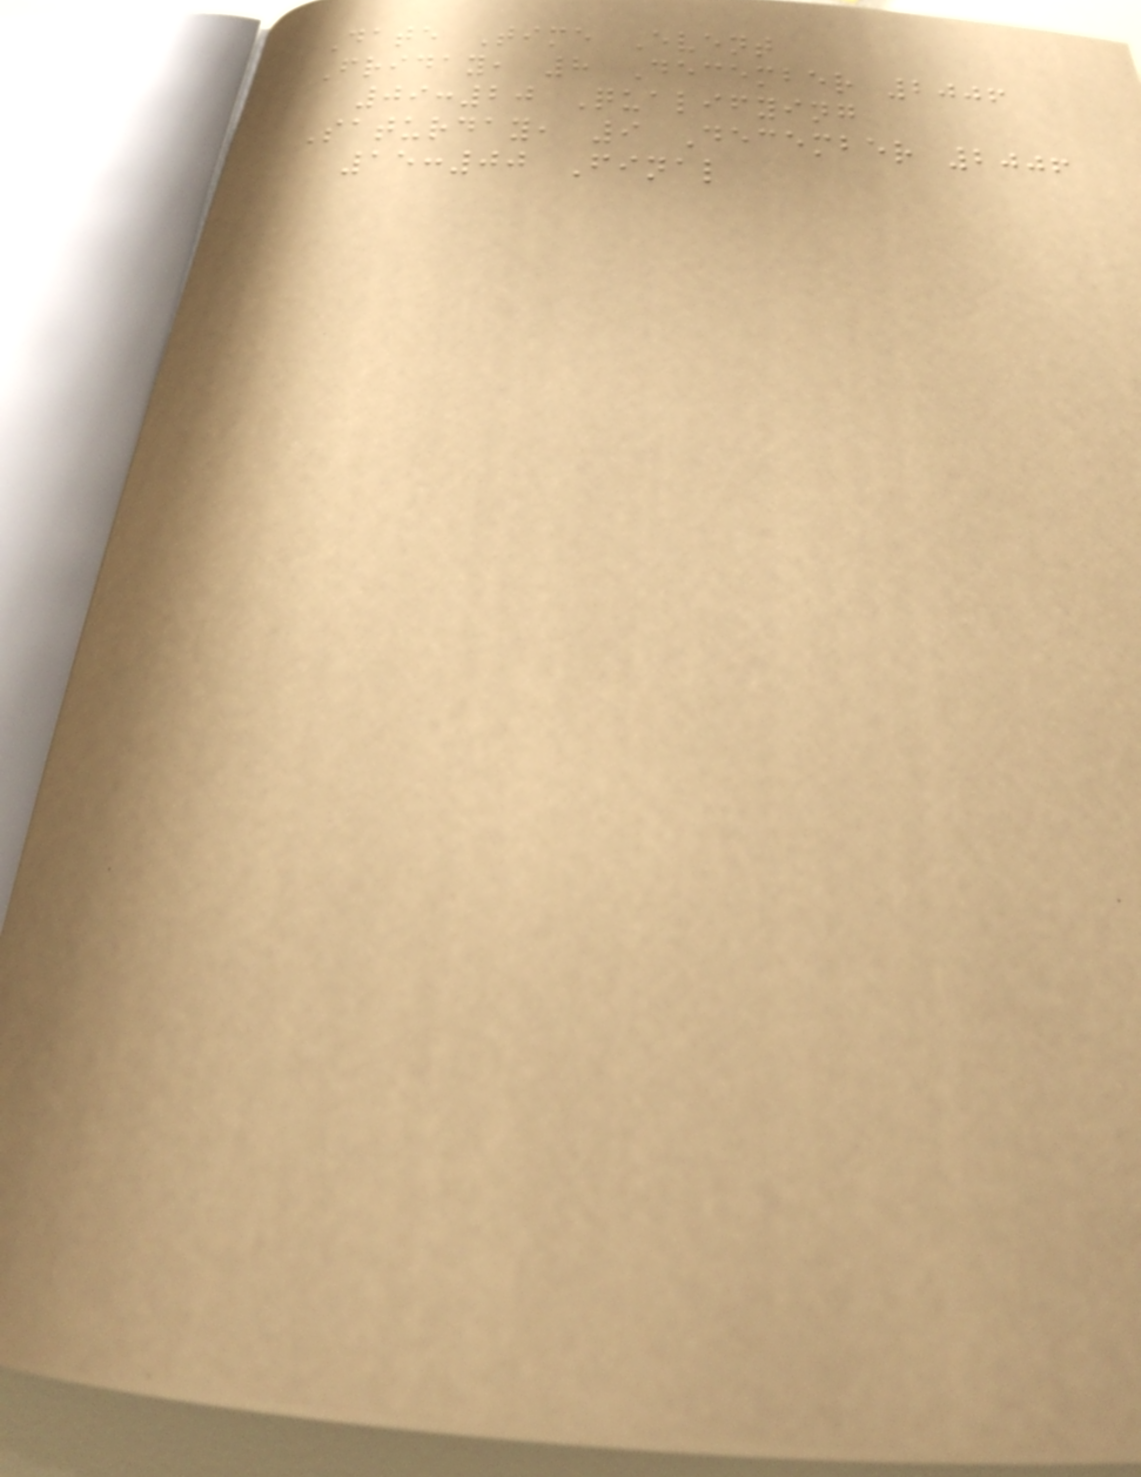Date Time Event
Friday, 8 December 2006
09:20 Qualifying
Saturday, 9 December 2006
15:00 Final
